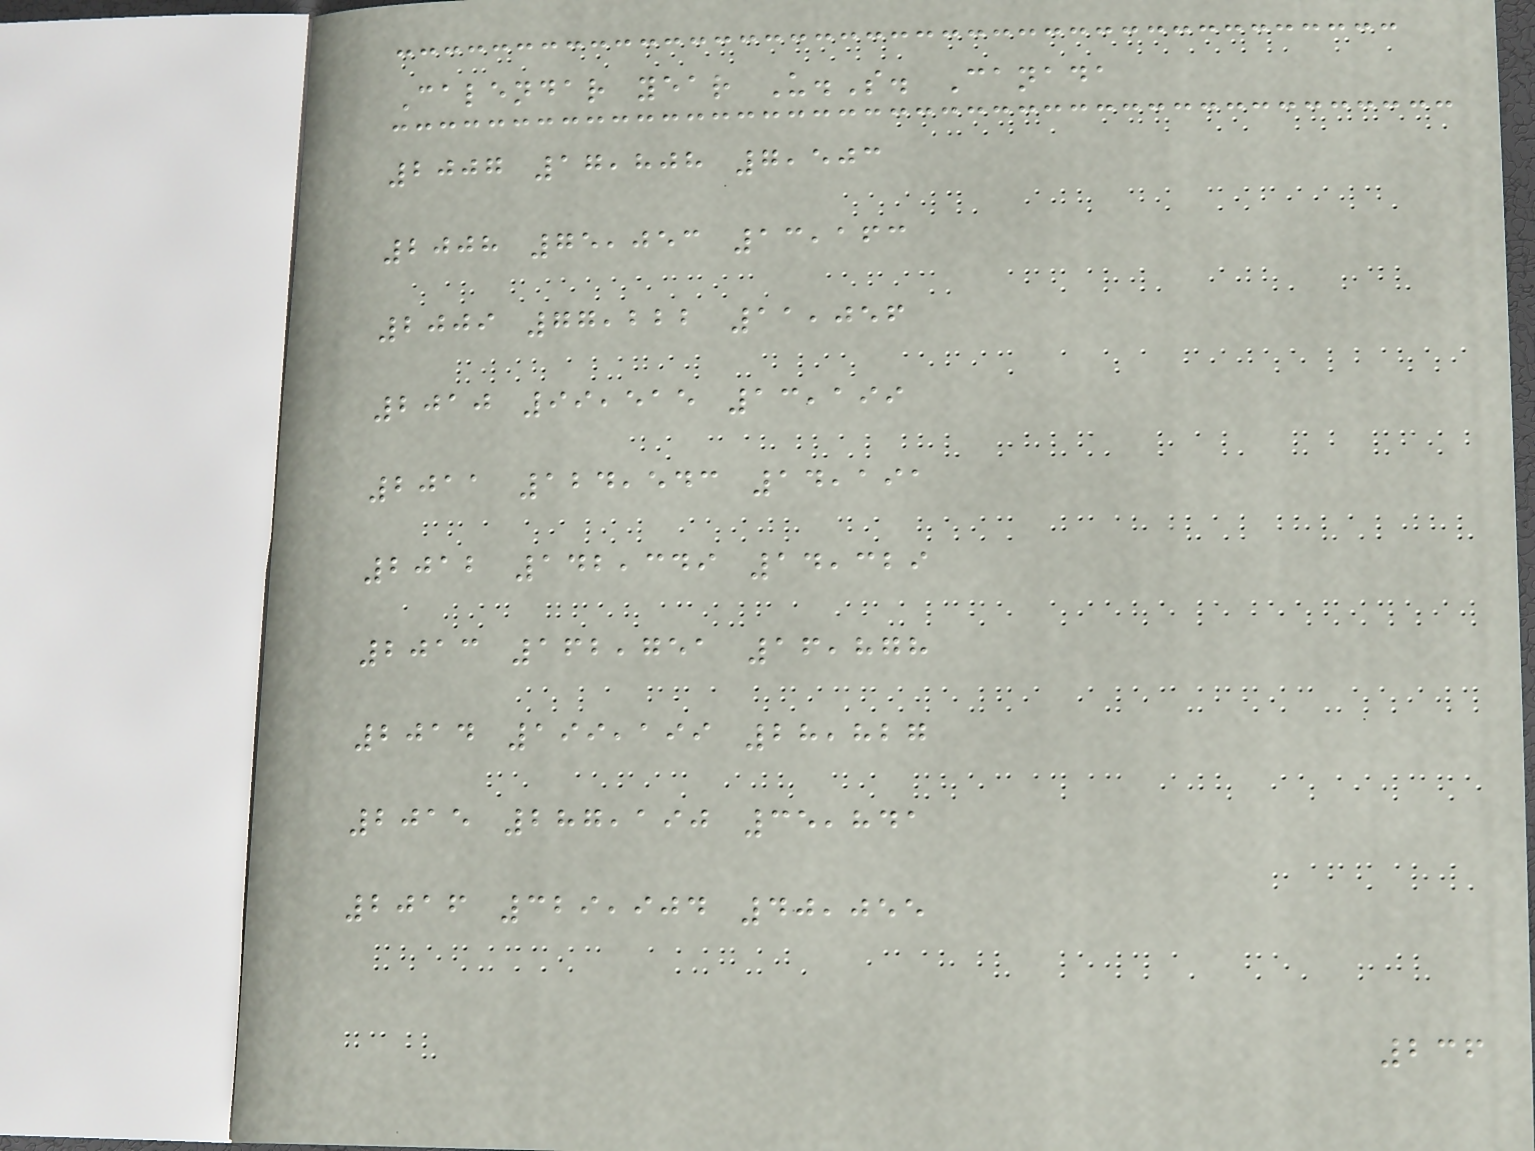Calendar year U.S. Canada
2007 17,808 7,503
2008 75,053 13,163
2009 77,222 11,056
2010 99,515 13,199
2011 124,543 14,191
2012 142,349 14,329
2013 162,751 16,878
2014 199,199 28,827
2015 287,190 35,841
2016 329,904 40,055
236
